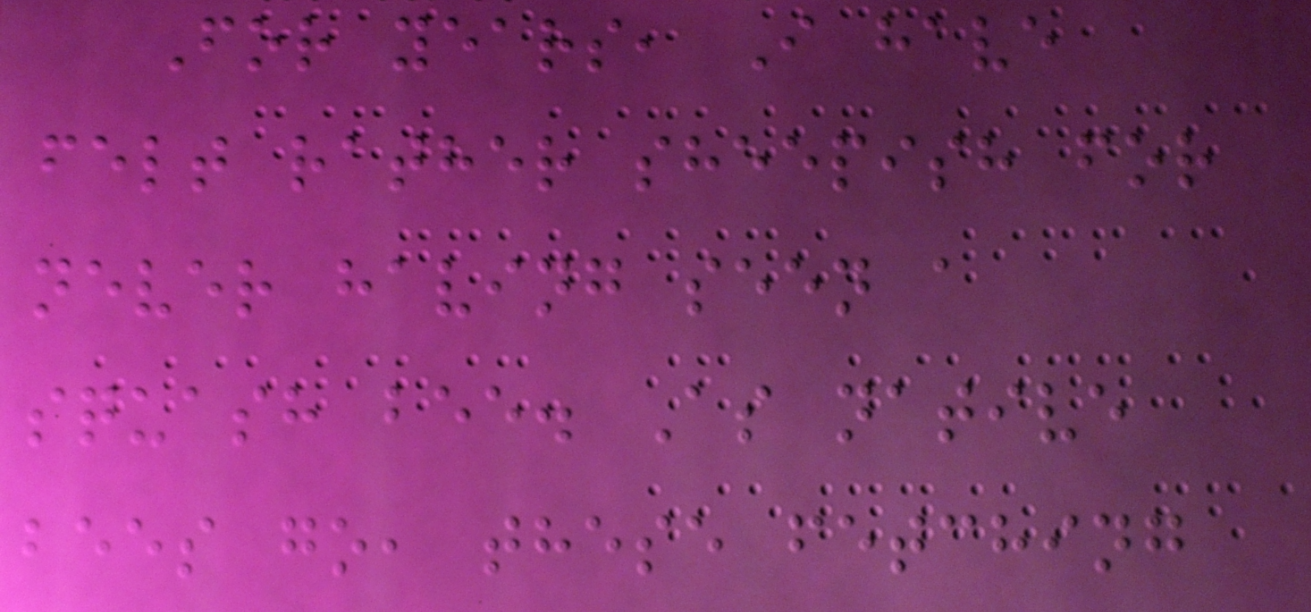For years, I have
felt rather sheepish for
never having seen a
squash bee. As native
bees go, these fetching
